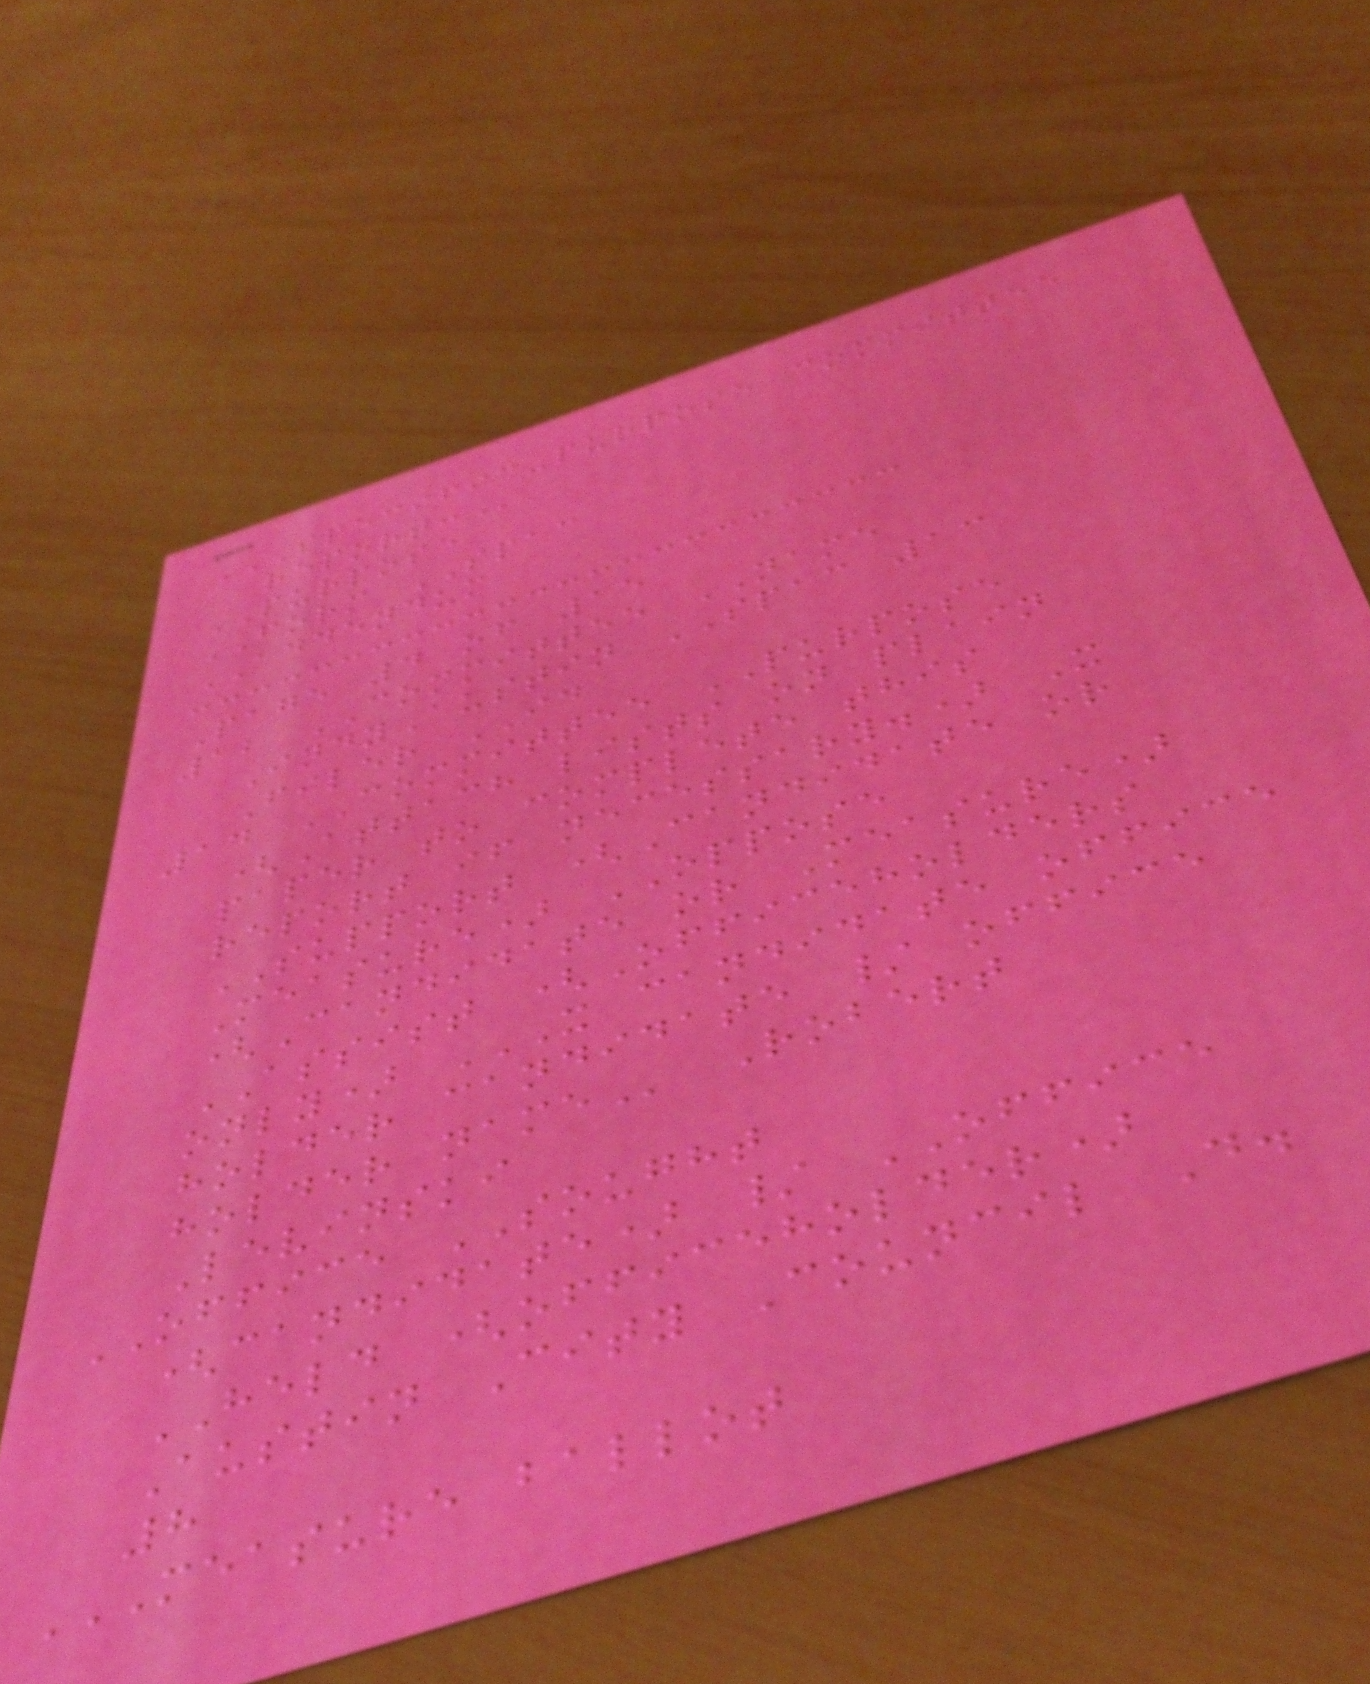SPECIFIC-PURPOSE COMMITTEE
REPORT:
PURPOSE
FORM SPAC
ADDENDUM
Page 4 of 15
12 COMMITTEE NAME
IndyAustin SPAC 13
Filer ID
14 COMMITTEE PURPOSE
(Attach lists on plain
paper to complete this
report if necessary.) X
SUPPORT (Candidate or
Measure) OPPOSE
(Candidate or Measure)
ASSIST (Officeholders
only) X CANDIDATE OFFICE
HOLDER CANDIDATE / OFFICE
HOLDER NAME Robert
Levinski
OFFICE SOUGHT
(candidate) / OFFICE
HELD (officeholder)
Austin City Council D.
8
MEASURE BALLOT
